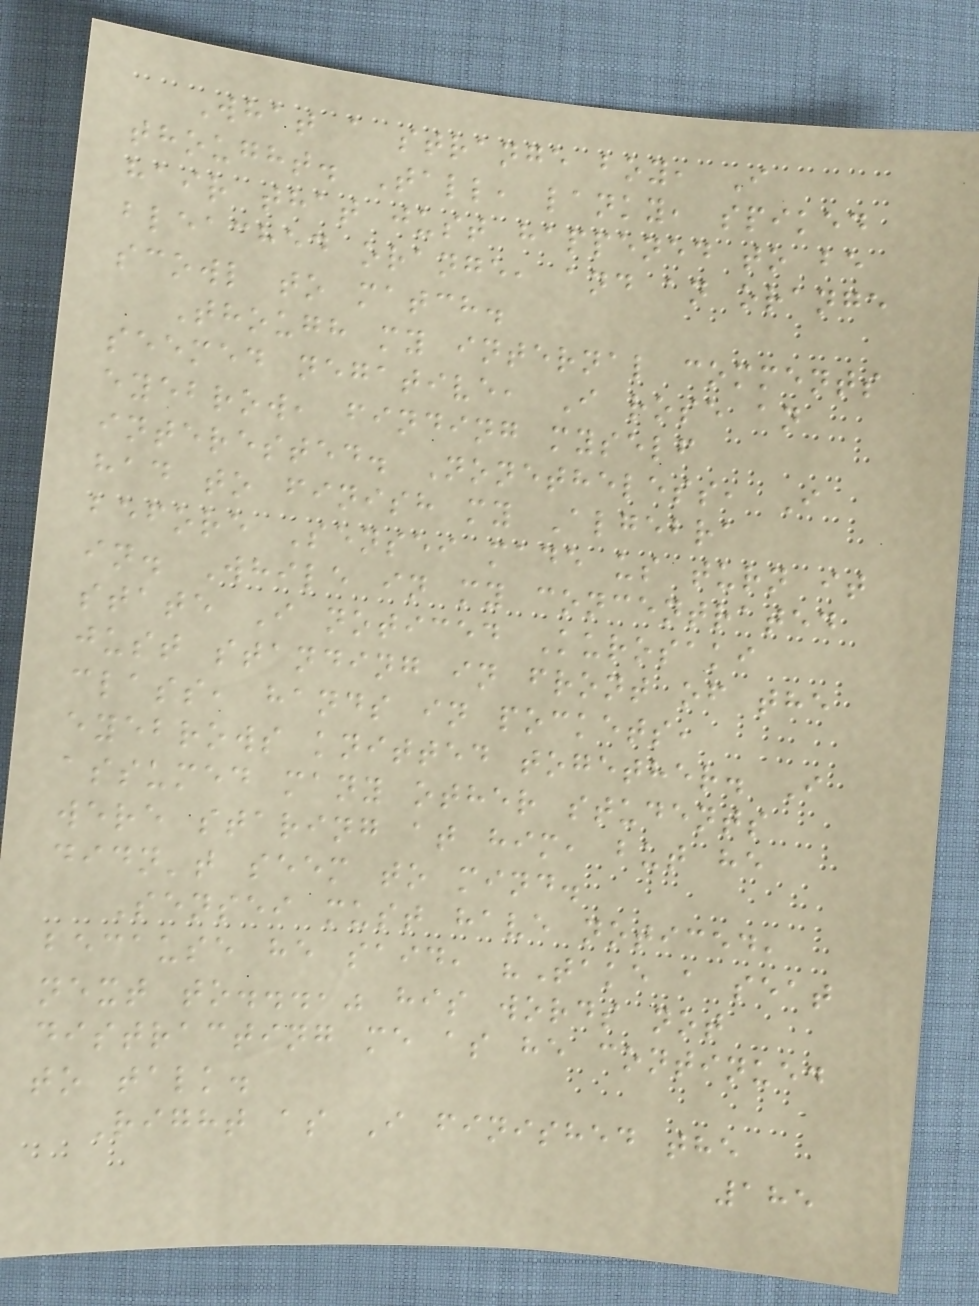What a strange boy, I
thought. Tall, lanky, spiked
hair that just happened to be
bleached orange, and an orange
scowl to match.
Though my internal comments
seemed negative, I rose an
eyebrow, finding myself
interested. Nonetheless, I
had to finish my Algebra
before Sensei made us turn it
in. While in my concentrated
state I noticed Kurosaki
just standing in front of the
class, hands in pockets,
eyebrows knitted together. I
assumed many other students
were staring at him, but he
didn't seem to mind.
Sensei must have noticed,
because he said, "Take a seat
next to...," his words not
distracting me as he continued
to talk.
Right as I finished the
185
